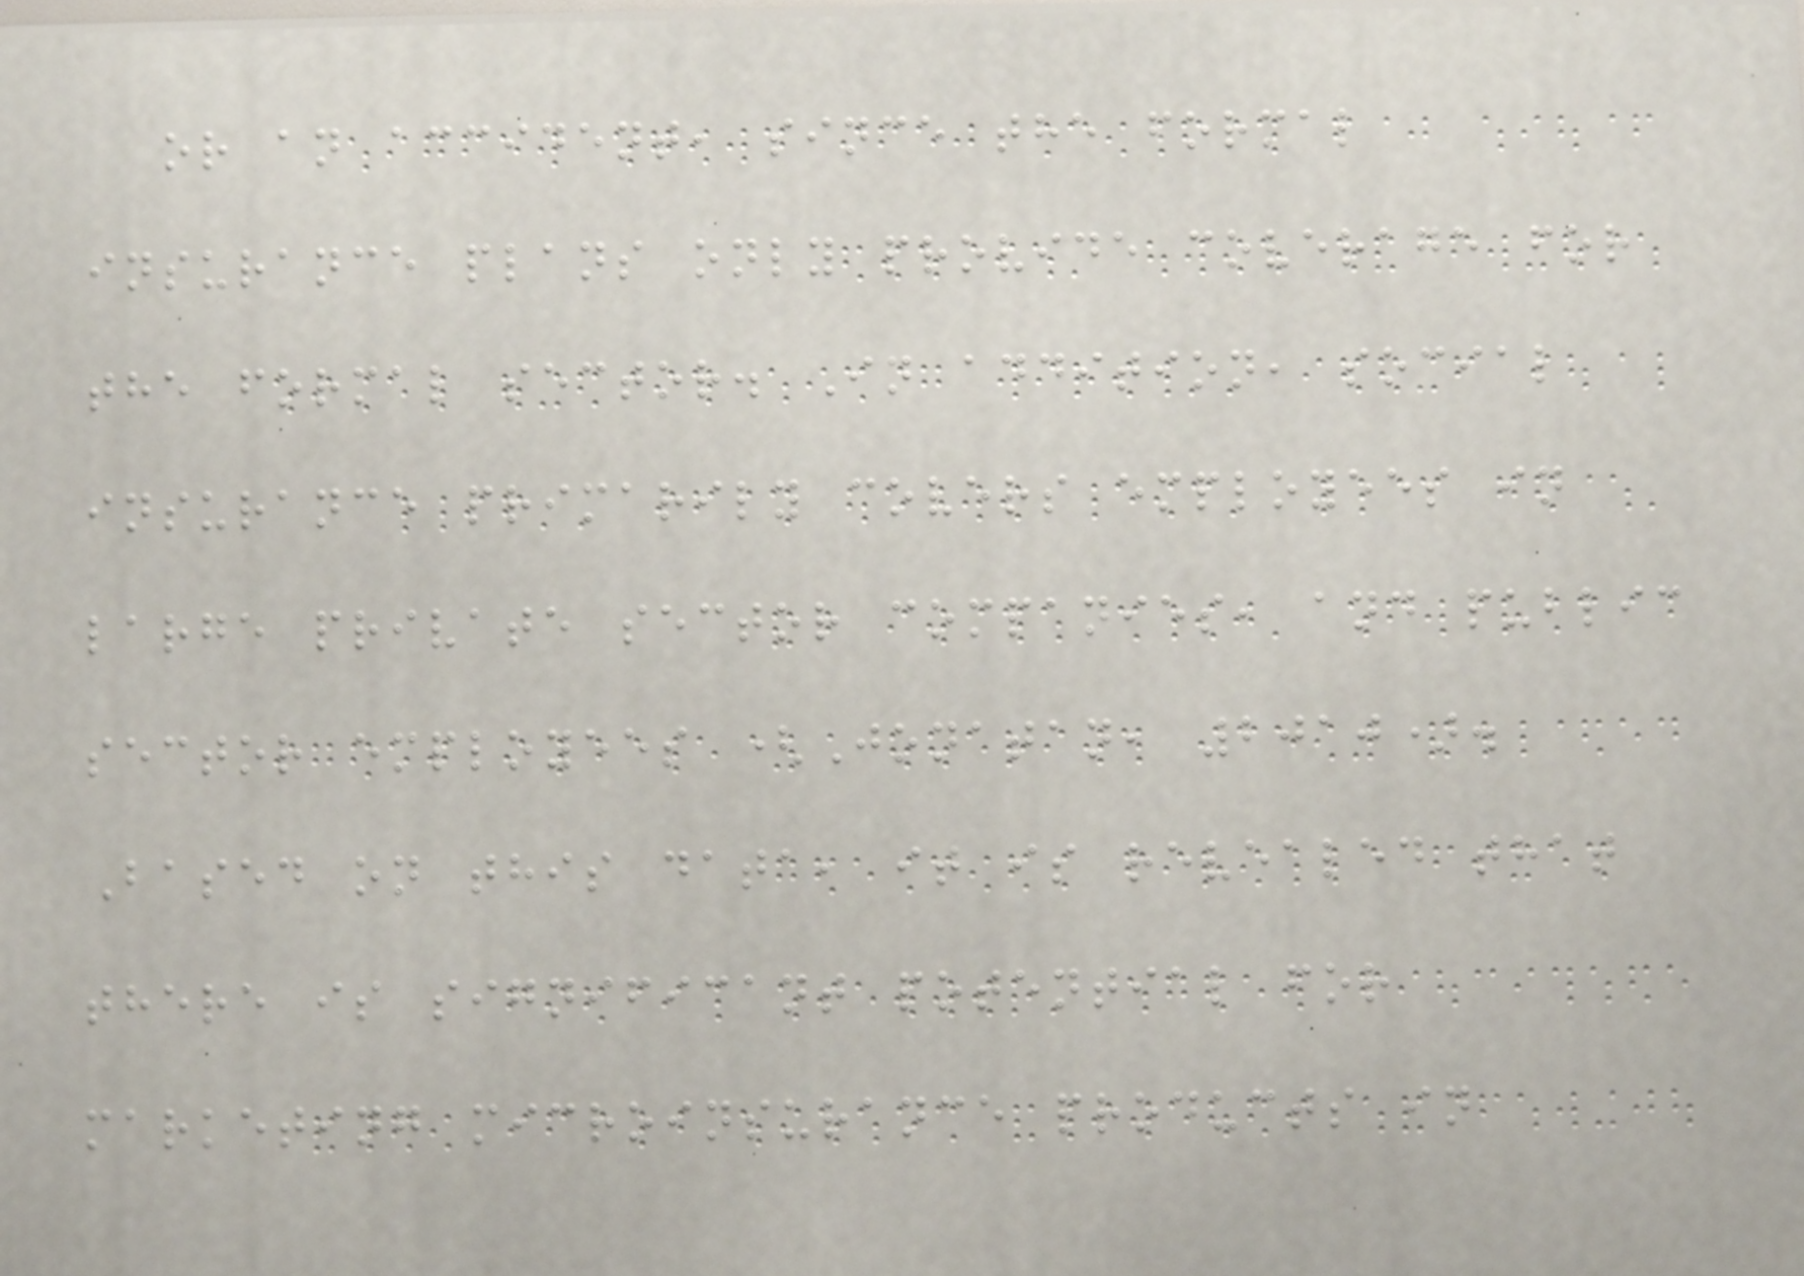or an accident, since the formal
insurance plans only provide coverage for
the formal sector. In addition, social
insurance primarily covers employees in
large private sector companies, and public
sector employees (Jonatan, 2010).
Based on this data, it is revealed that
there is significant potential for
marketing microinsurance products in
